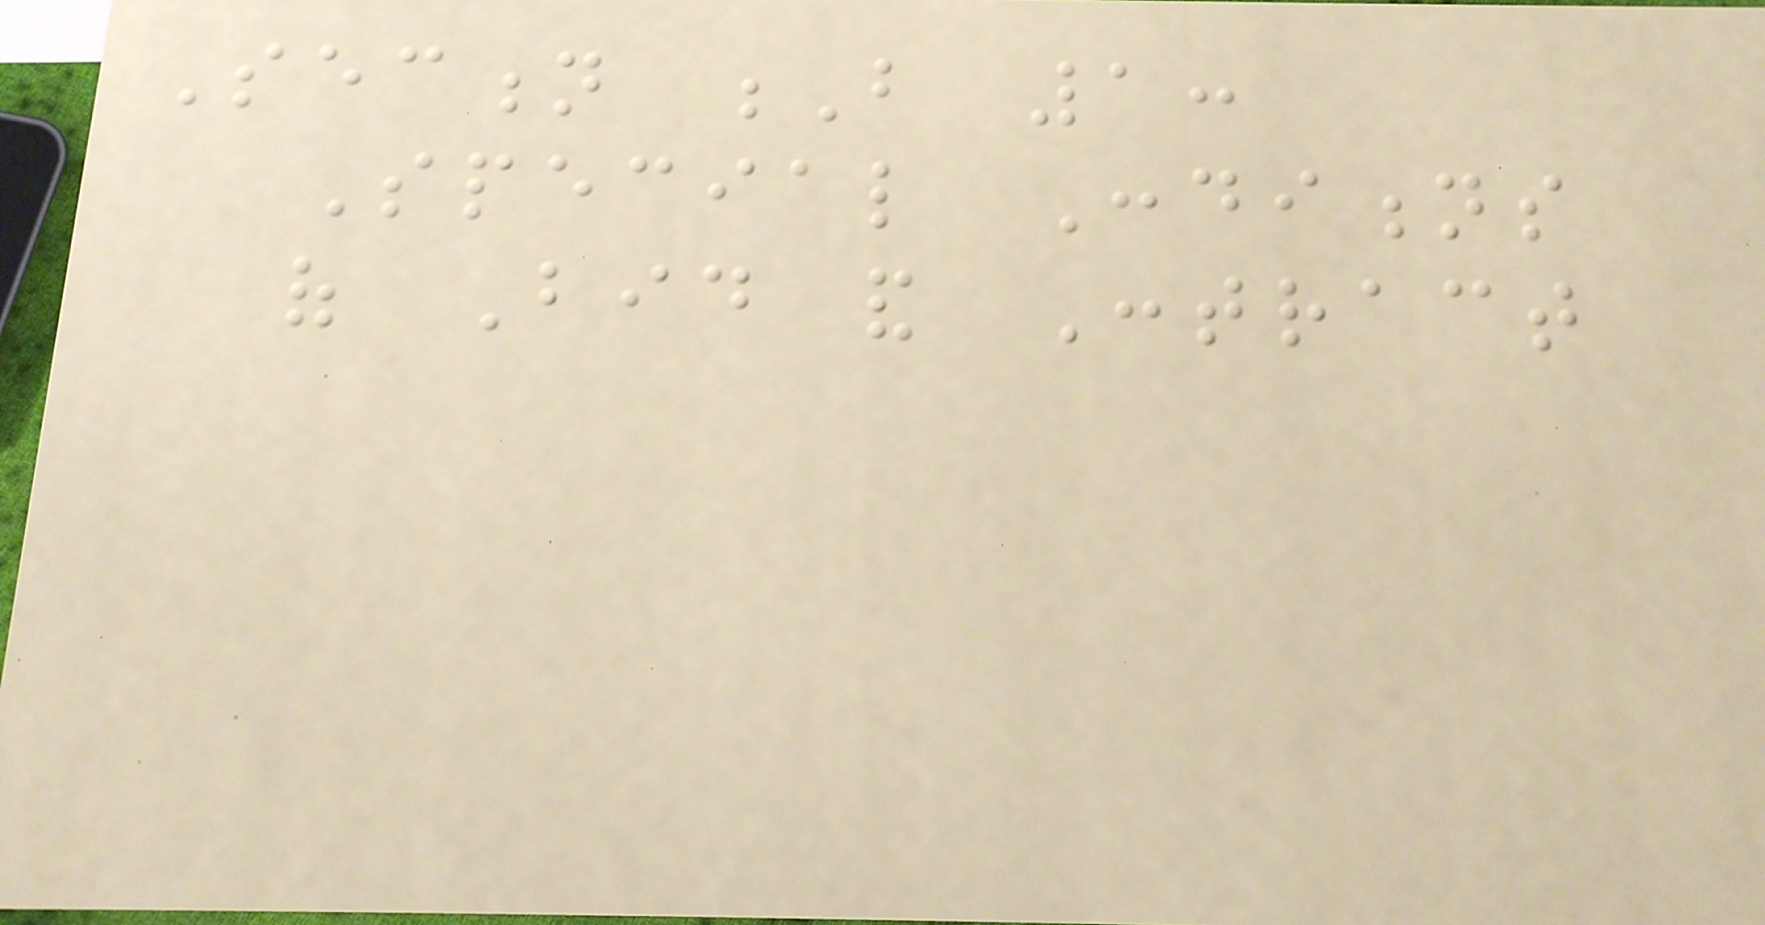Section B 1:
Special Conditions
of Bid and Contract
